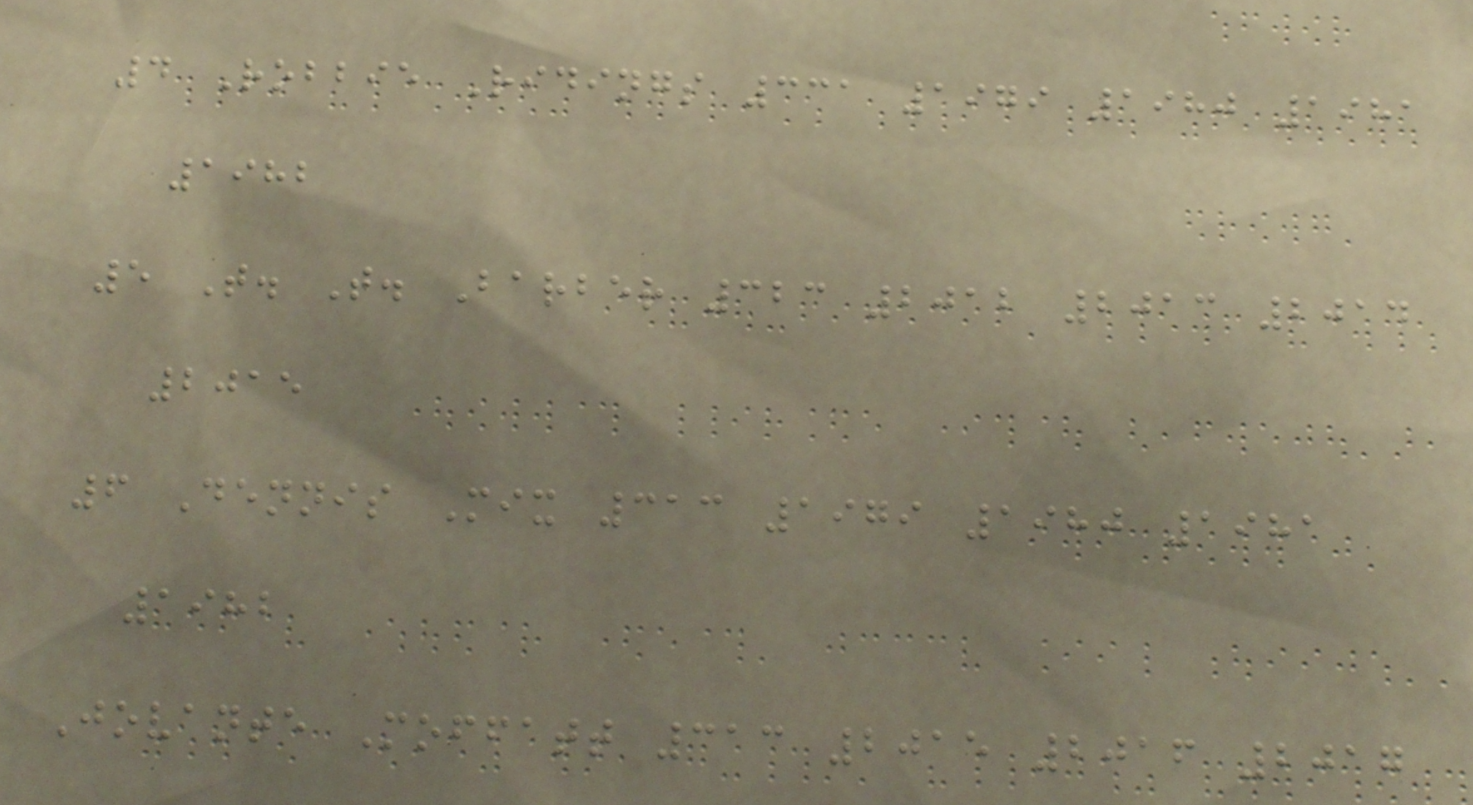4 Robbie Ridings 331 1979 1980 1981
1982
5 T. T. Barber 323 2012 2013 2014
2015
6 Dennis Mix 313 1979 1980 1981
1982
Jovante Moffatt 313 2015 2016 2017
